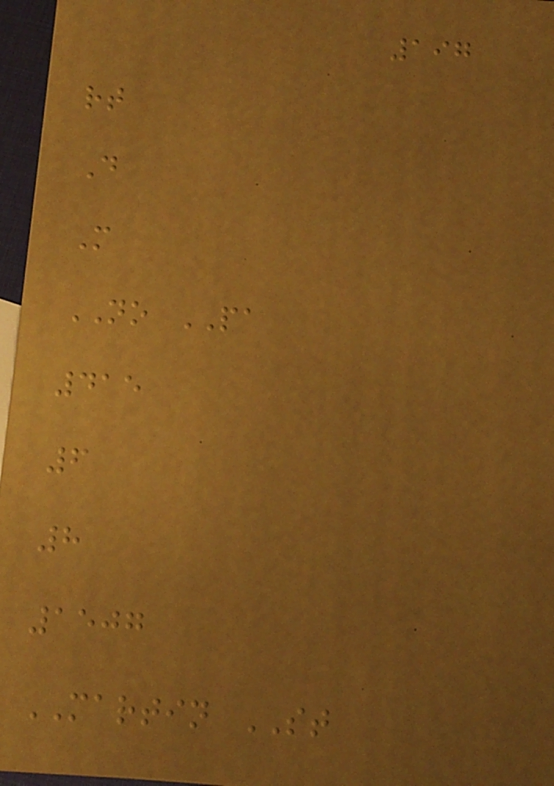197
rt
D
M
NO PA
415
6
8
1507
MARTIN ST
